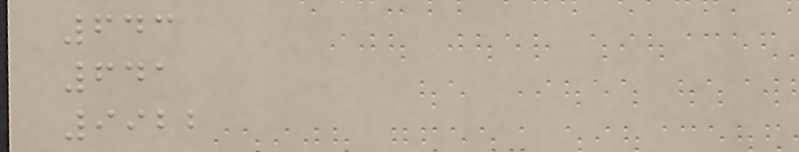643
641
9922
